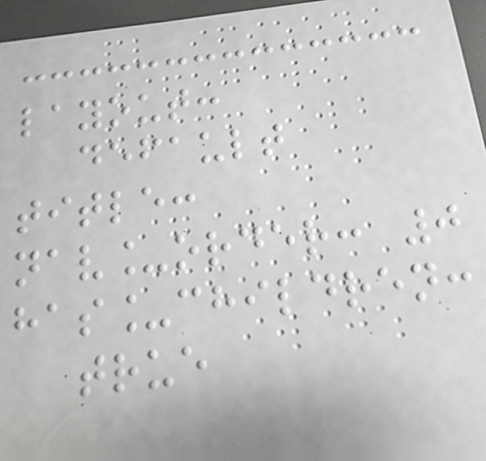layout:
default
title:
nav_order: 0
has_children:
true
